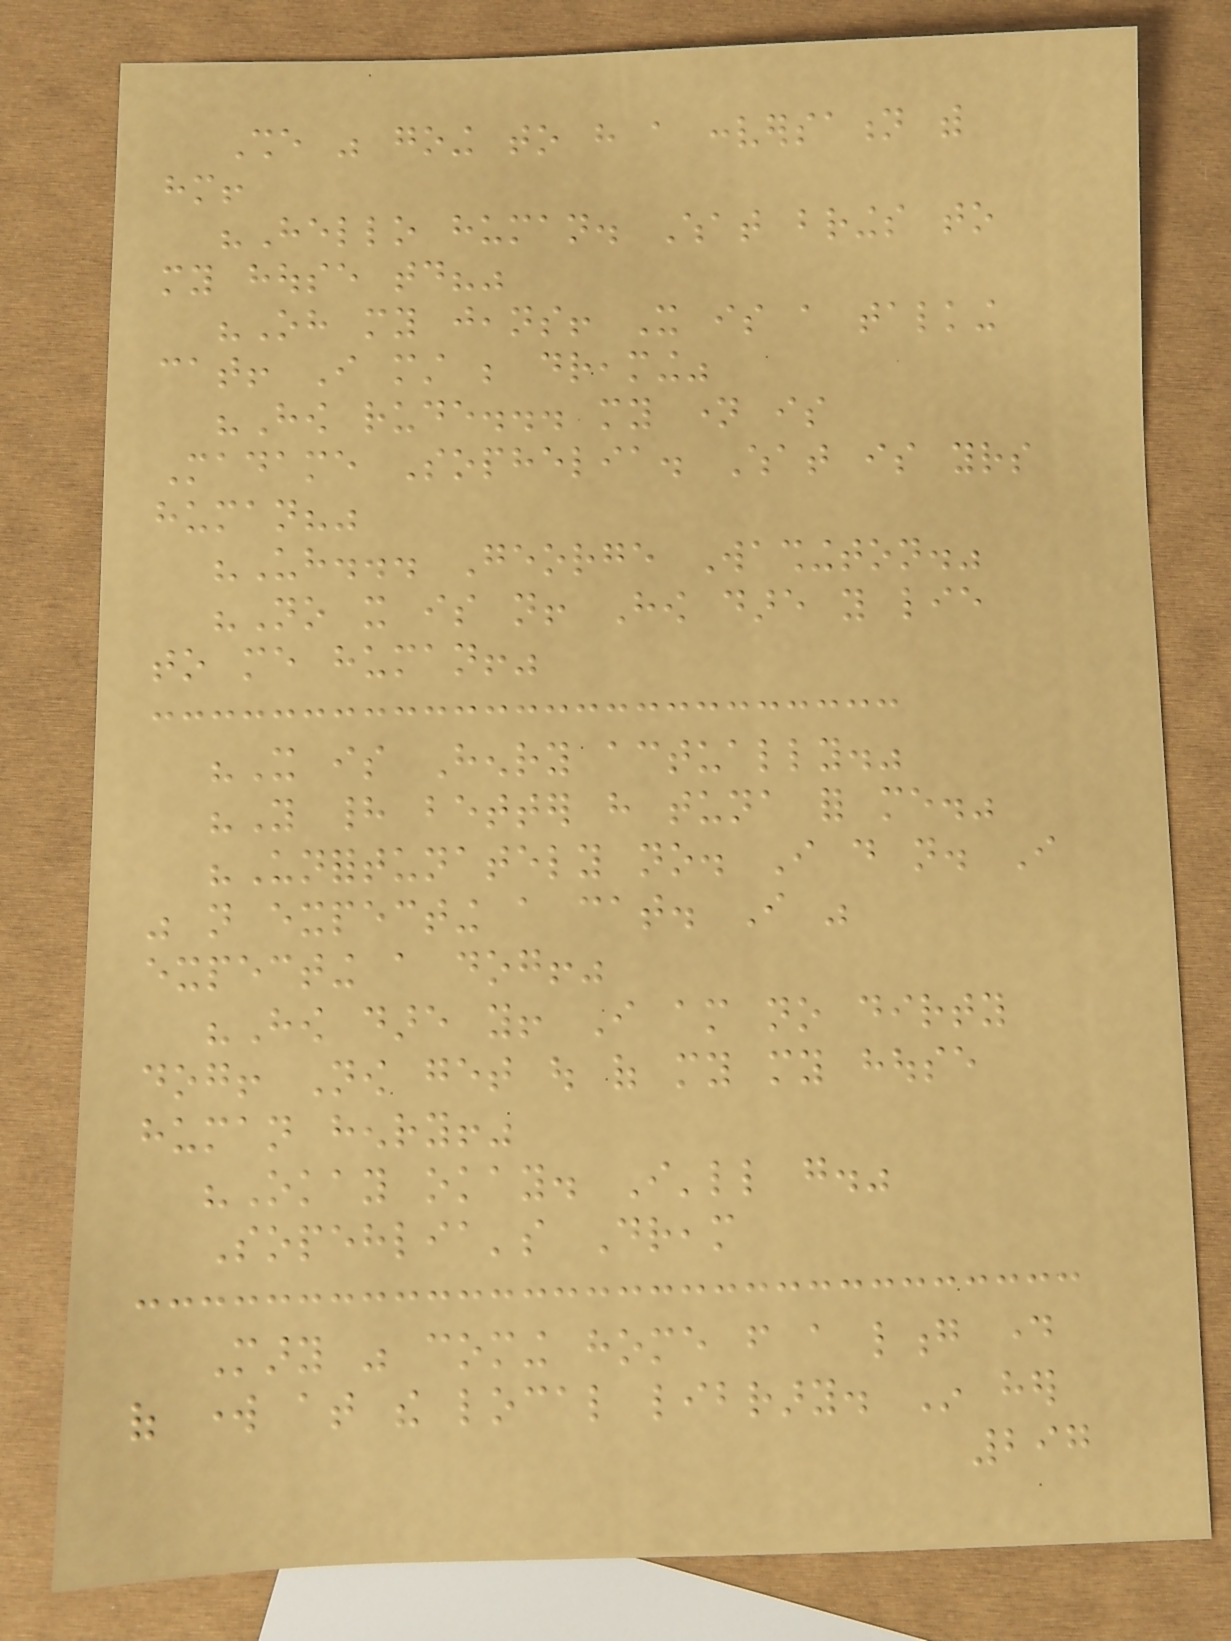She was going to have a conversation with
him!
"Hello human. What brings to
my house today?"
"Oh my jeans! It is a talking
cat! I must be dreaming"
"How rude... my name is
Madame Sophelia. What is yours
human?"
"Uh... George Washington."
"No it is not! How dare you lie
to me human!"
"It is Henry actually."
"You had better have tuna for me."
"Unfortunately no. I do not. I
was not expecting a cat. I was
expecting a dog!"
"How dare you! I am no dirty
dog! Now get out of my my house
human henry!"
"Okay okay. I'll go."
Sopehlia's Dream
Mary was coming home from a long day
of work at the local library. In her
297
